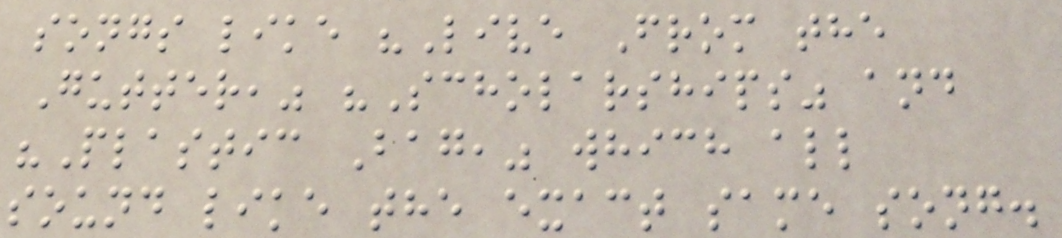songs like "Live From the
Gutter," "Scholarships" and
"Plastic Bag," which all
sound like the exact same song.
